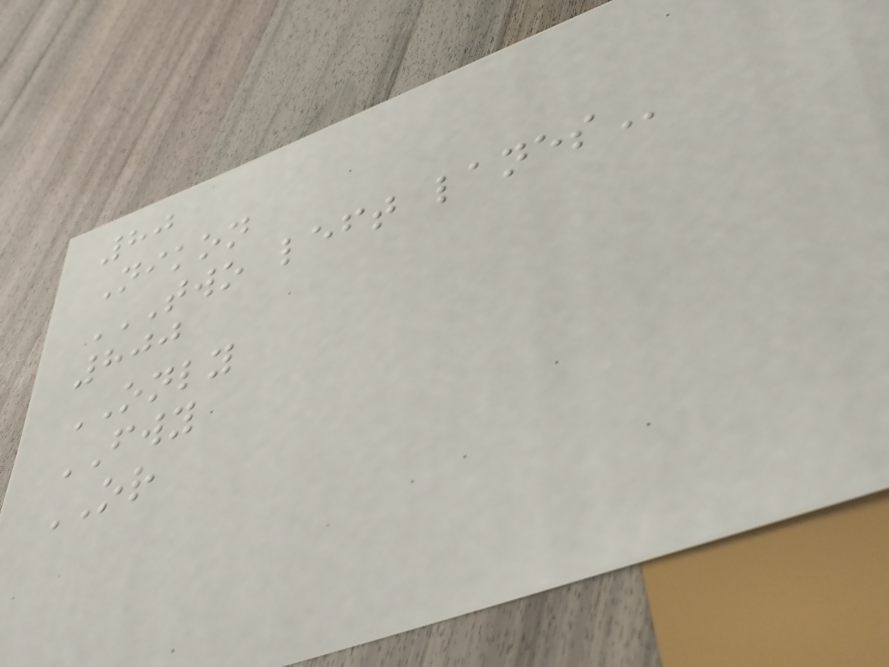80
Nikon
TWO LEFT LANES
800
ONLY
FWY
OR
